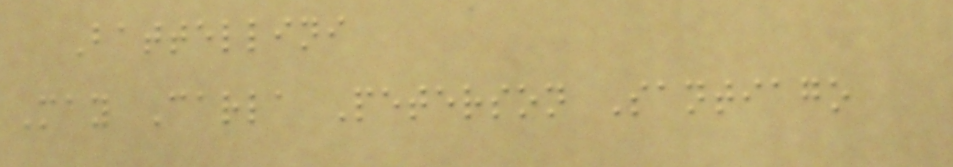Battellini
May Carla Peterson Santiago
